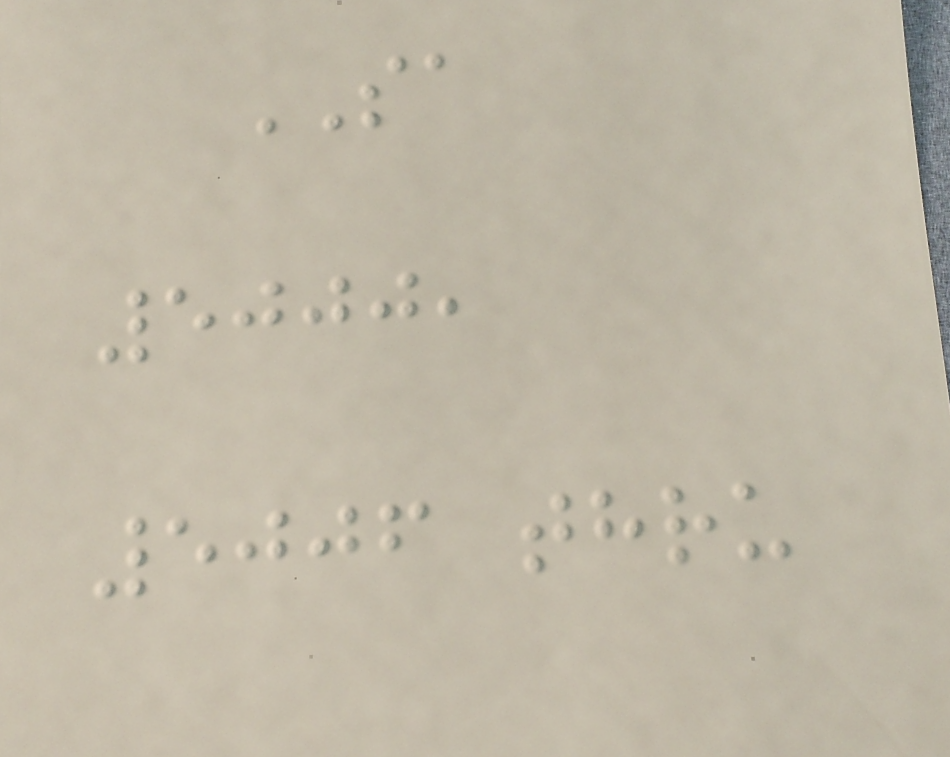SA
5000,
5006 thru
